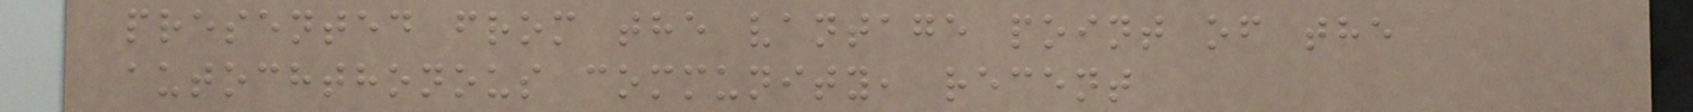presented from the vantage point of the
autochthonous community, recent
